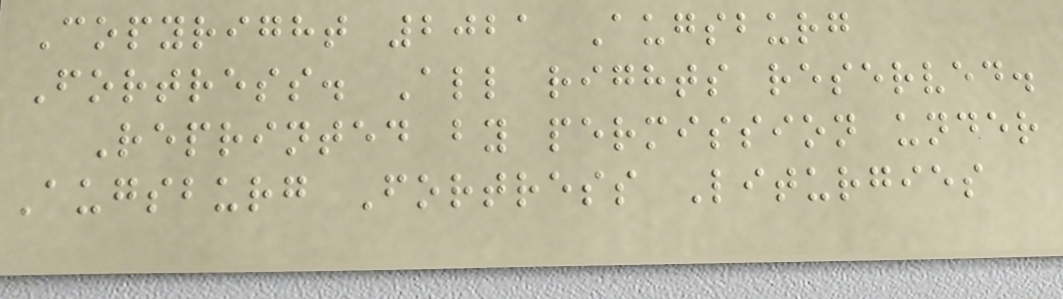Copyright 2021 Augsburg
Fortress. All rights reserved.
Reprinted by permission under
Augsburg Fortress Liturgies
